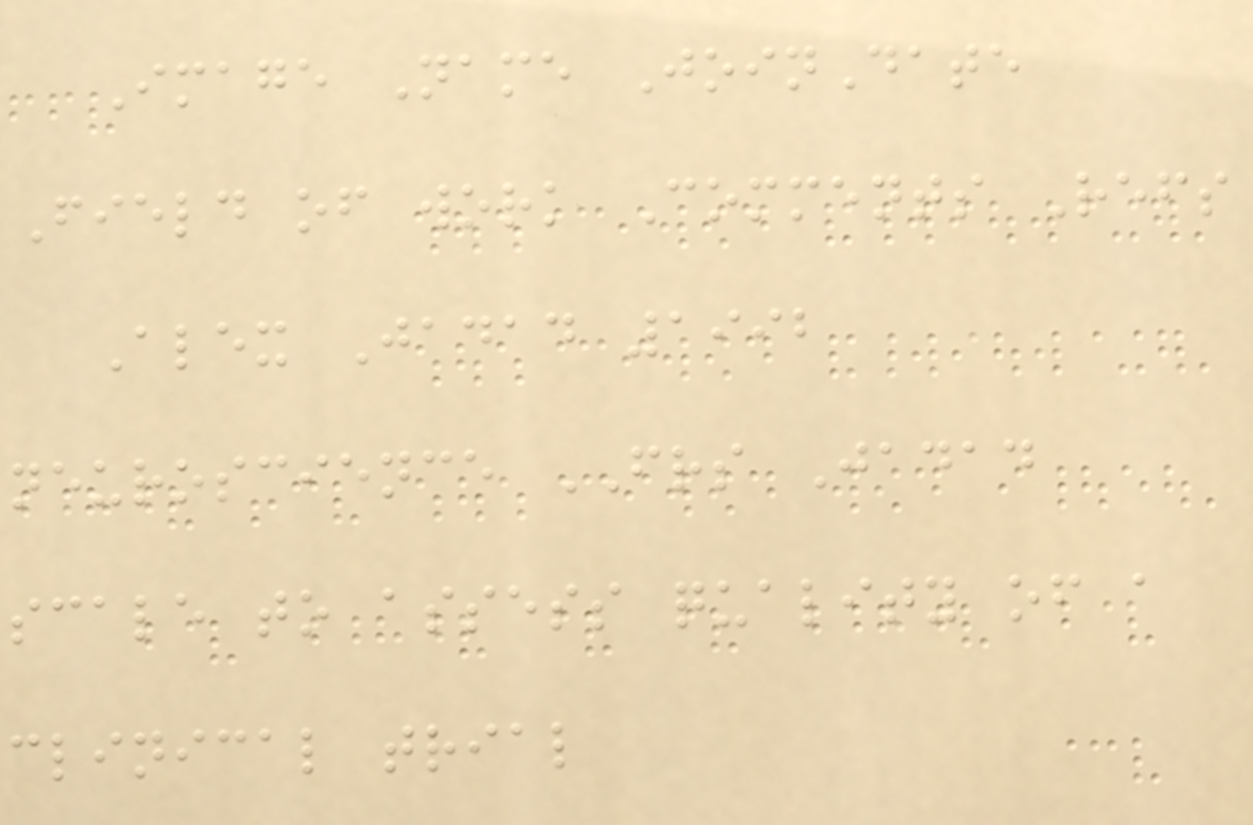Image Name JoinDate
Field of work Comments Refs
Alex Jadad 1992
neuroscience FRS Jadad
scale to assess quality of a
clinical trial
